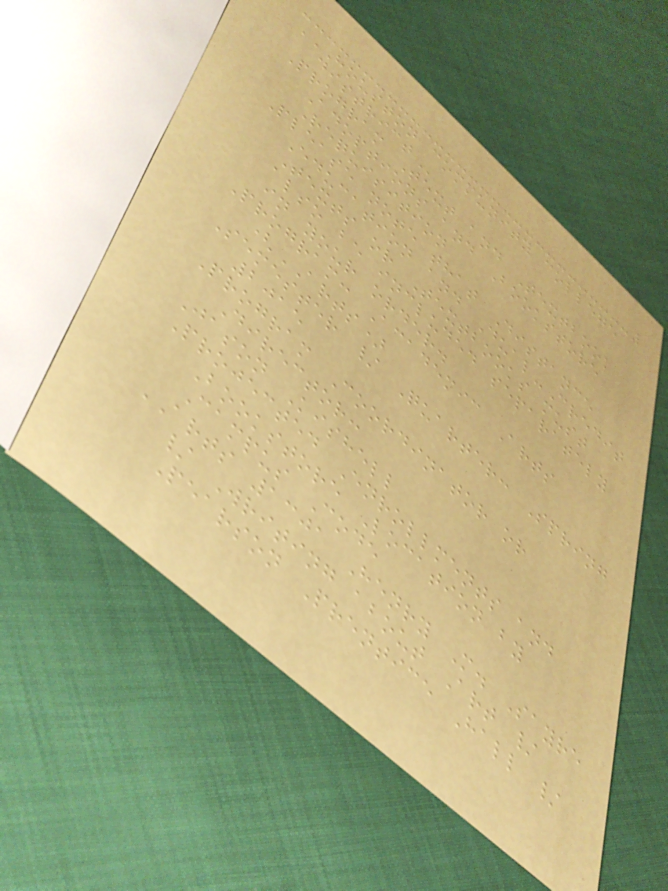HOUSTON COMMUNITY COLLEGE
DISTRICT
Program Text and Textbook
Adoptions and Bookstore
Requisition
Please note that Distance
Education and Dual-Credit
Texts or Textbooks must
also be included separately
in your order.
Program: Academic Arts
(ARTS)
Semester / Quarter: Spring
2015
Program Coordinator or
Director:
Jason Kishell
Projected Enrollments and
Bookstore Location by
Campus Code
ARTS 1301 Henry M. Sayre
/ Writing about Art /
Pearson Prentice Hall /
